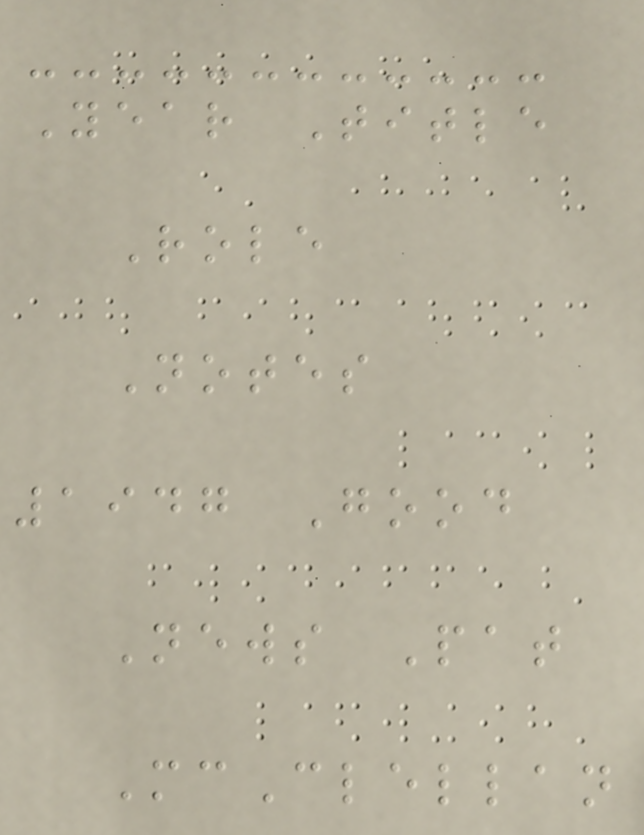Year Title
Role
Notes
1947 Good
News Pat
McClellan
